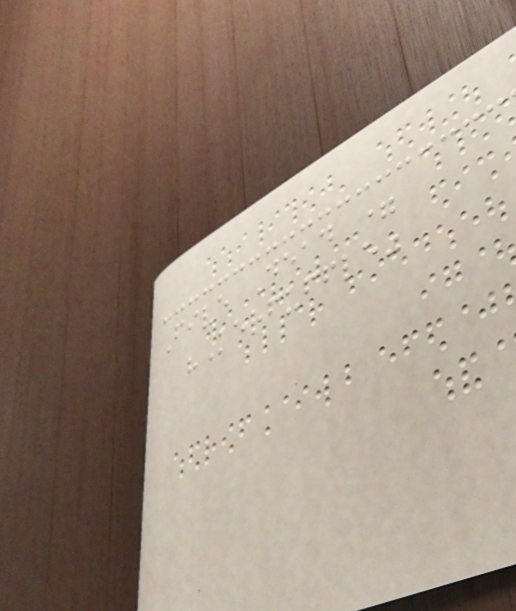Five Dead =
"Kerfuffle"
